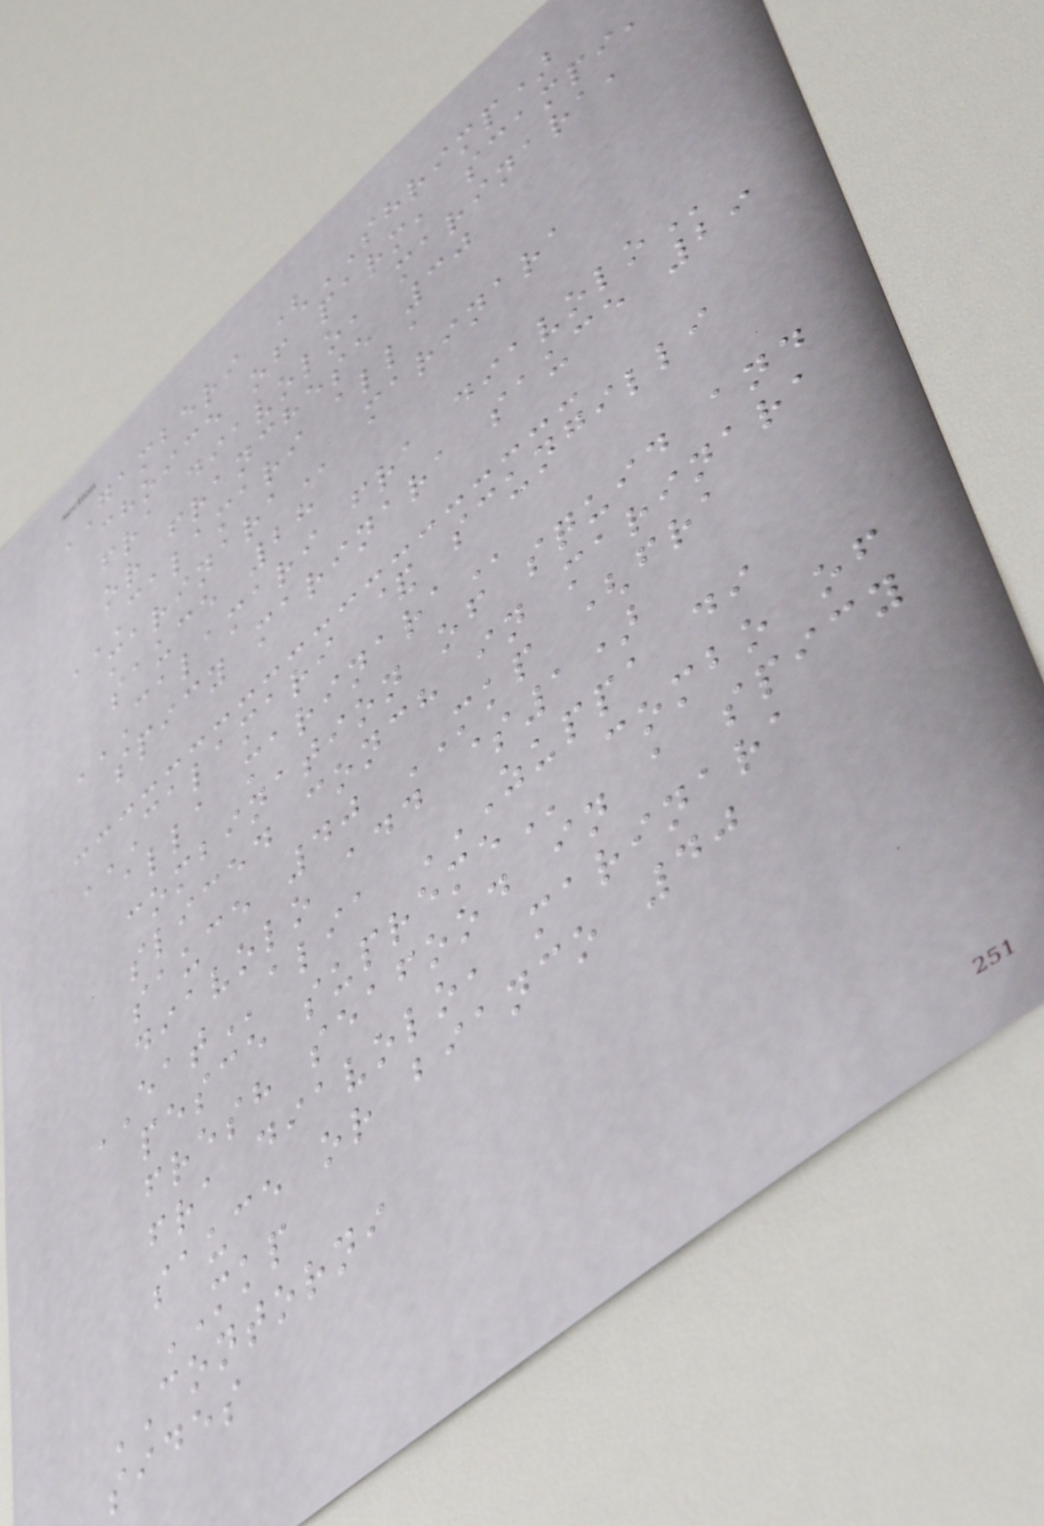GAMBERI (SHRIMP)
choice of parm, scampi,
fra diavolo, marinara,
or franchese 30
CALAMARI ALLA
MARINARA marinara
sauce 28
CALAMARI FRA DIAVOLO
spicy marinara sauce 29
CALAMARI & SCUNGILLI
ALLA MARINARA
combination of squid and
sliced conch in marinara
sauce 40 MKP (fra
diavolo add $1)
EATalia ZUPPA DI
PESCE SUPREME combo of
fresh seafood in a spicy
fra diavolo, marinara
sauce or bianco 40
MKP
CONTORNI
sides
